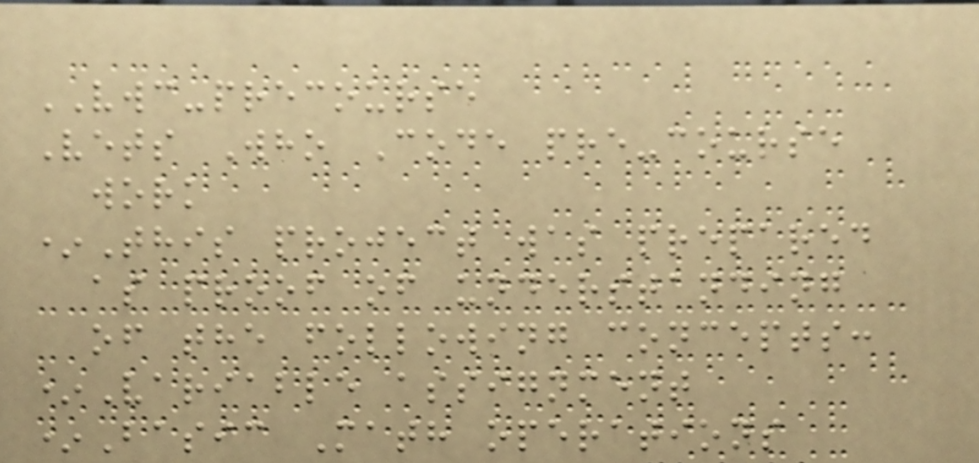VWC-precourse
Vets Who Code pre-course
work
*This project was prepared
as proof of understanding
of the following concepts:
*Variable assignment
*Basic Math operations
